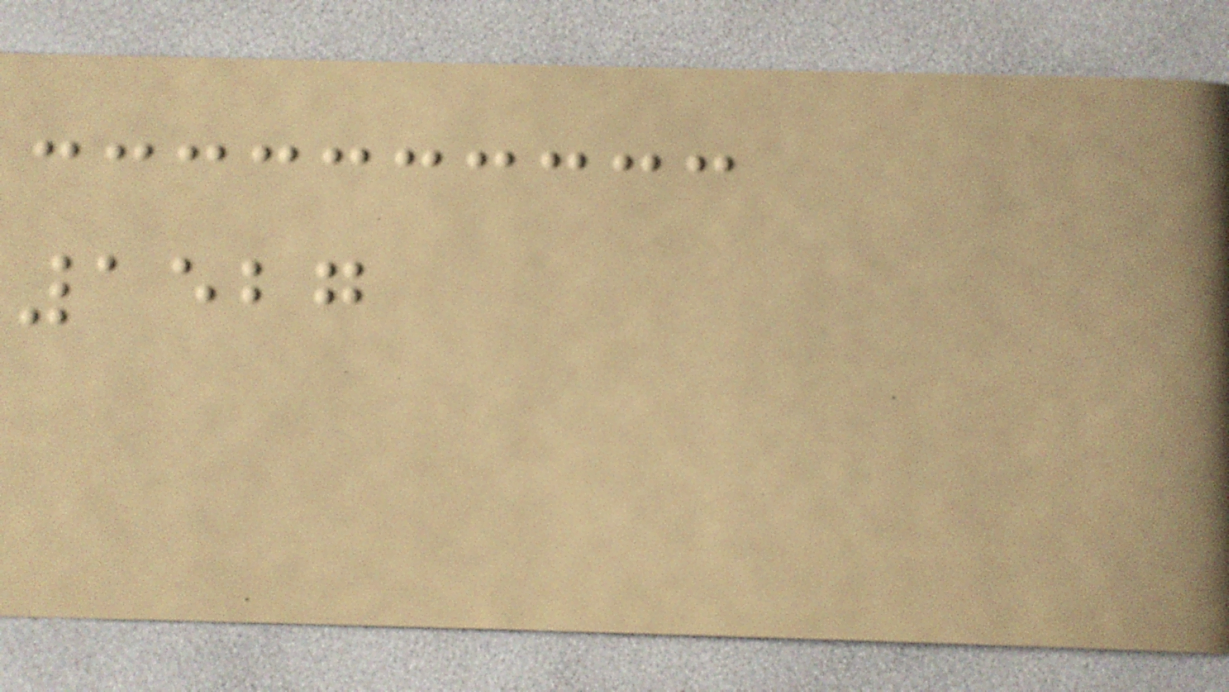1527
